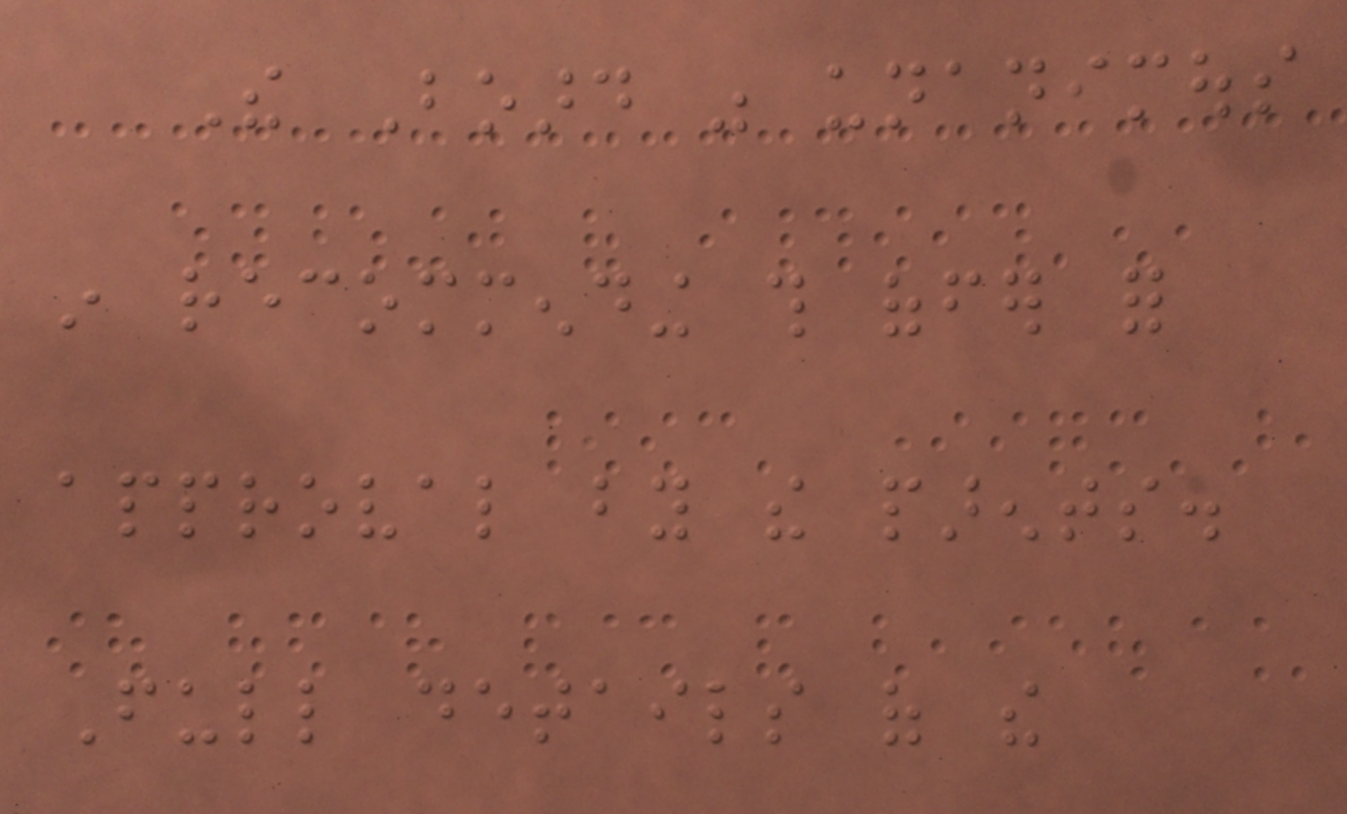The Board was unanimous
in recommending this offer for
approval by the parents.
Full details of the
